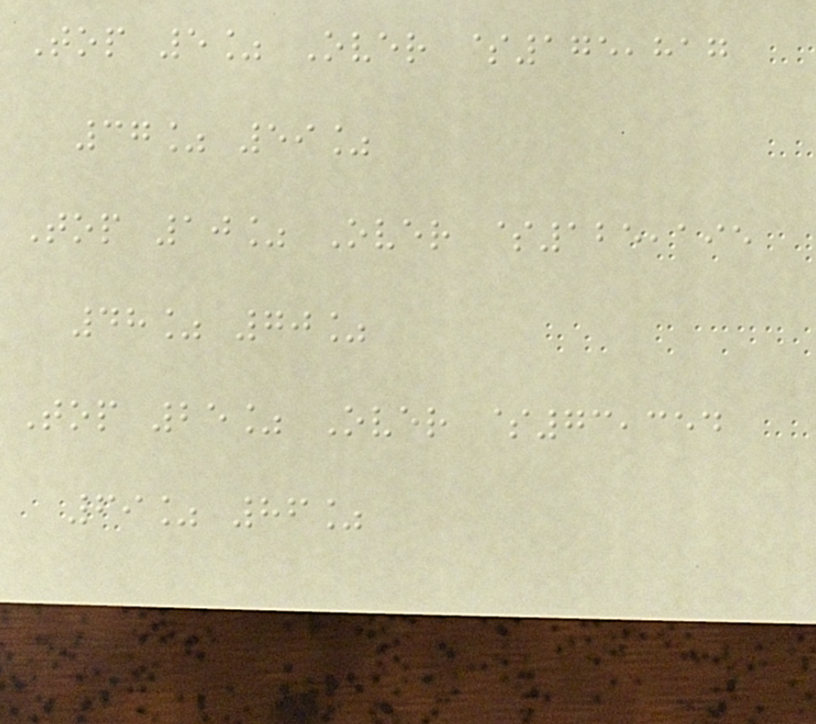Top 5% Over $175,817
37% 59%
Top 10% Over $125,195
48% 70%
Top 25% Over $73,354
69% 86%
